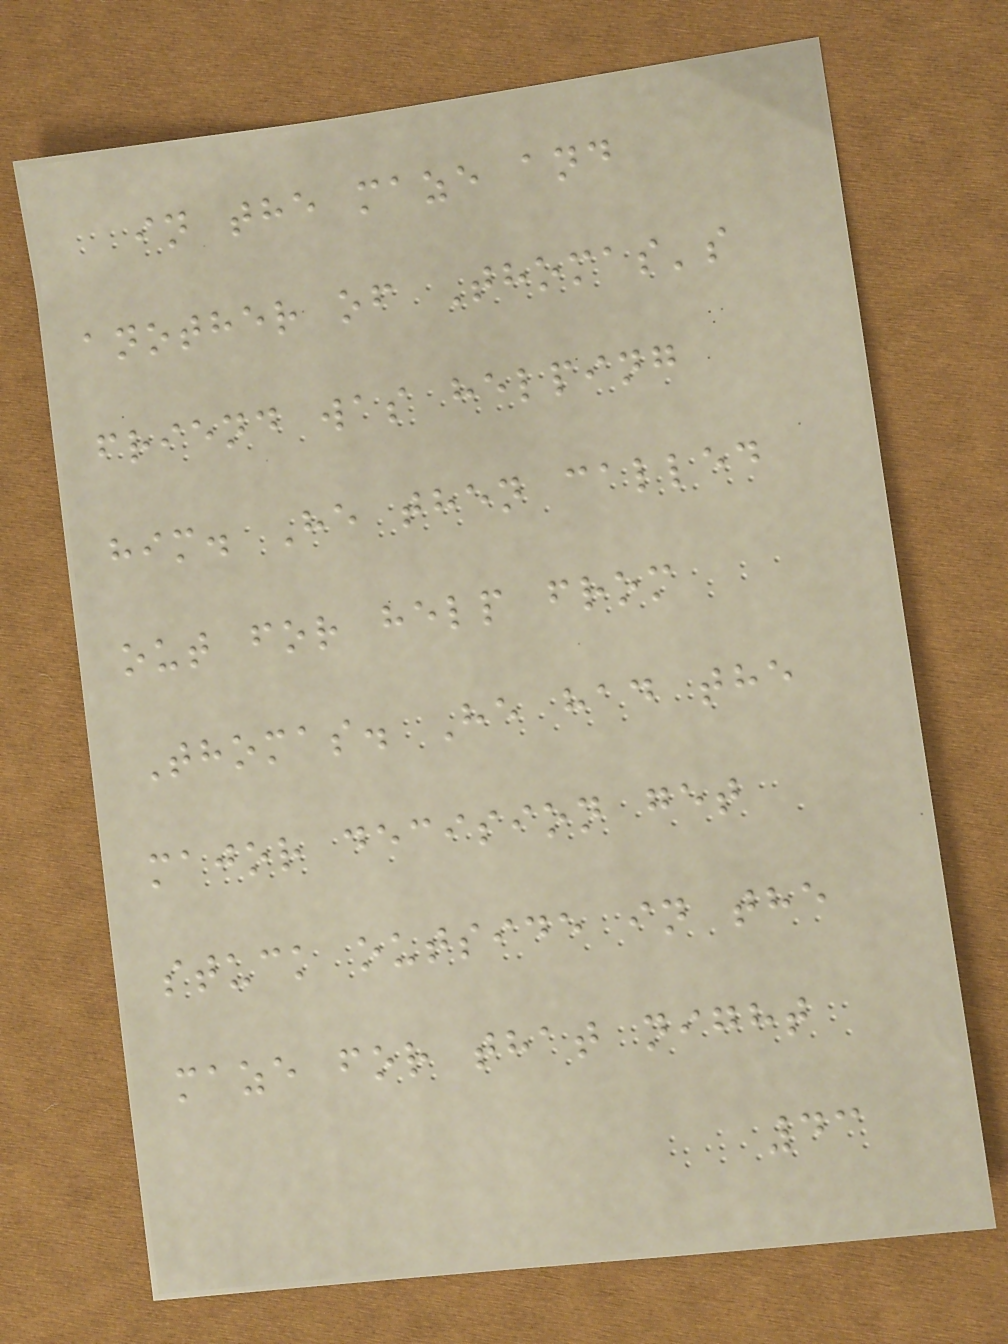in the maze and
another of Thomas's
friend was helping
him. He then called
out for help from
Thomas. He had the
major decision get
stuck outside in the
maze for that night
43
